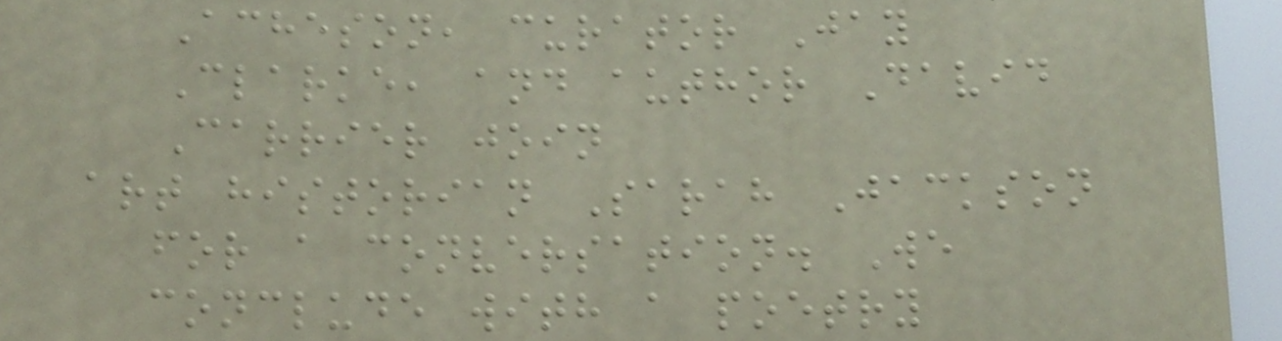Acheson, curator Jay
Clarke, and author David
Carrier join
art historian Sarah Jackson
for a conversation. We
conclude with a poetry
